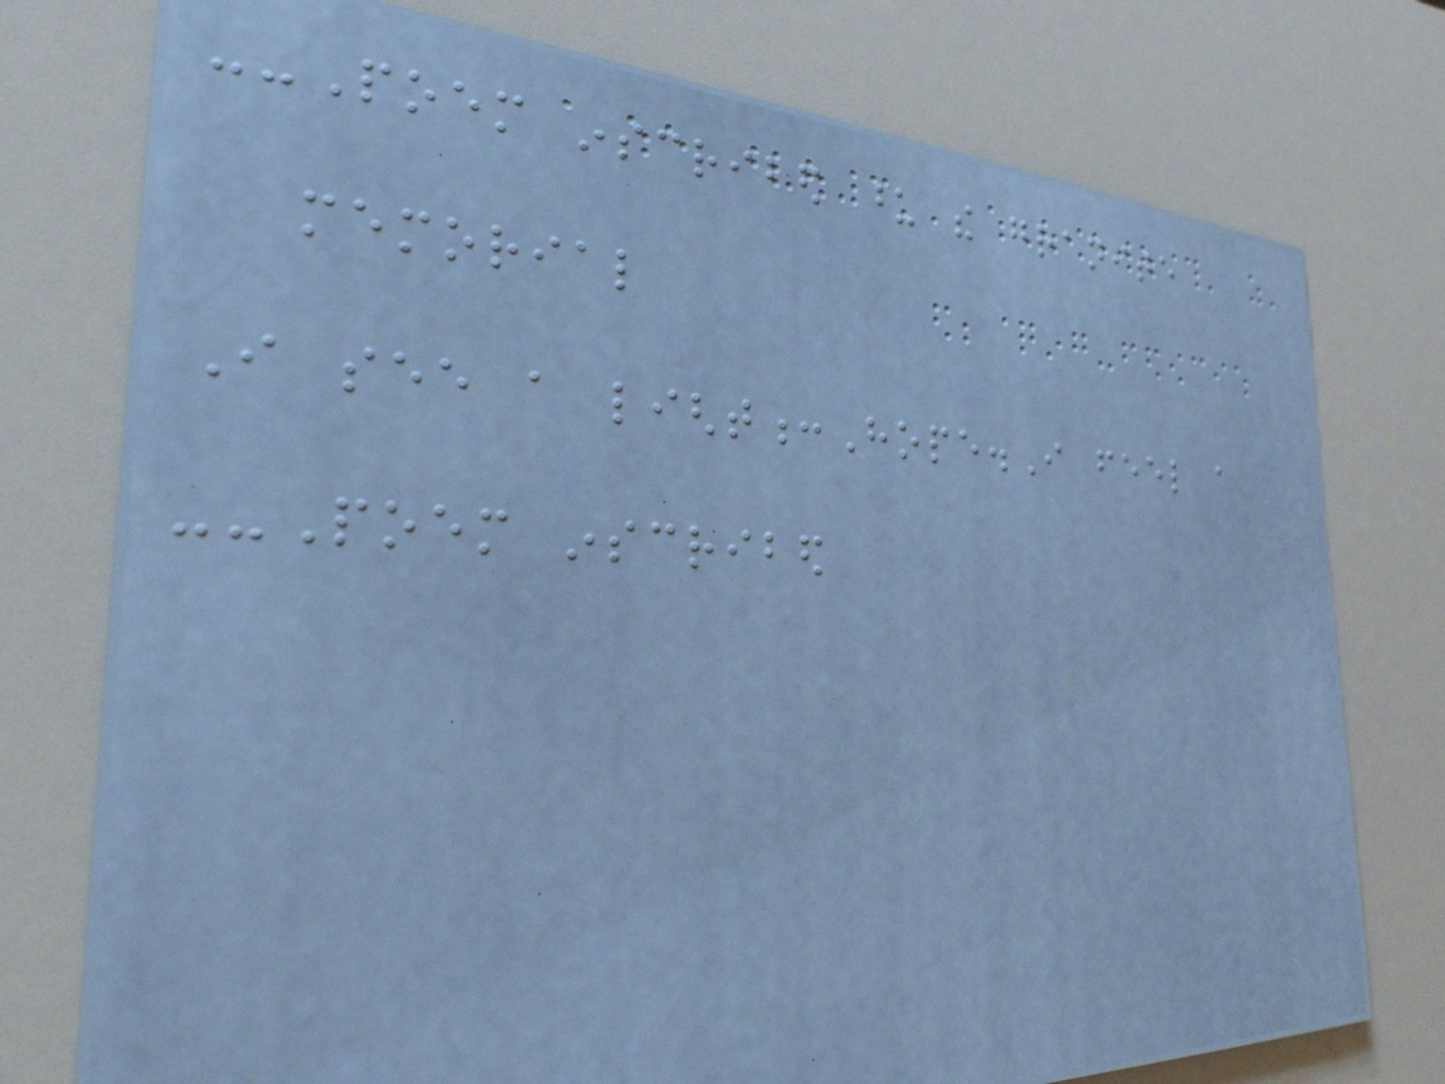--Poem inscribed upon the granite
memorial
I see a light:Hope.I feel a
--Poem inscribed
